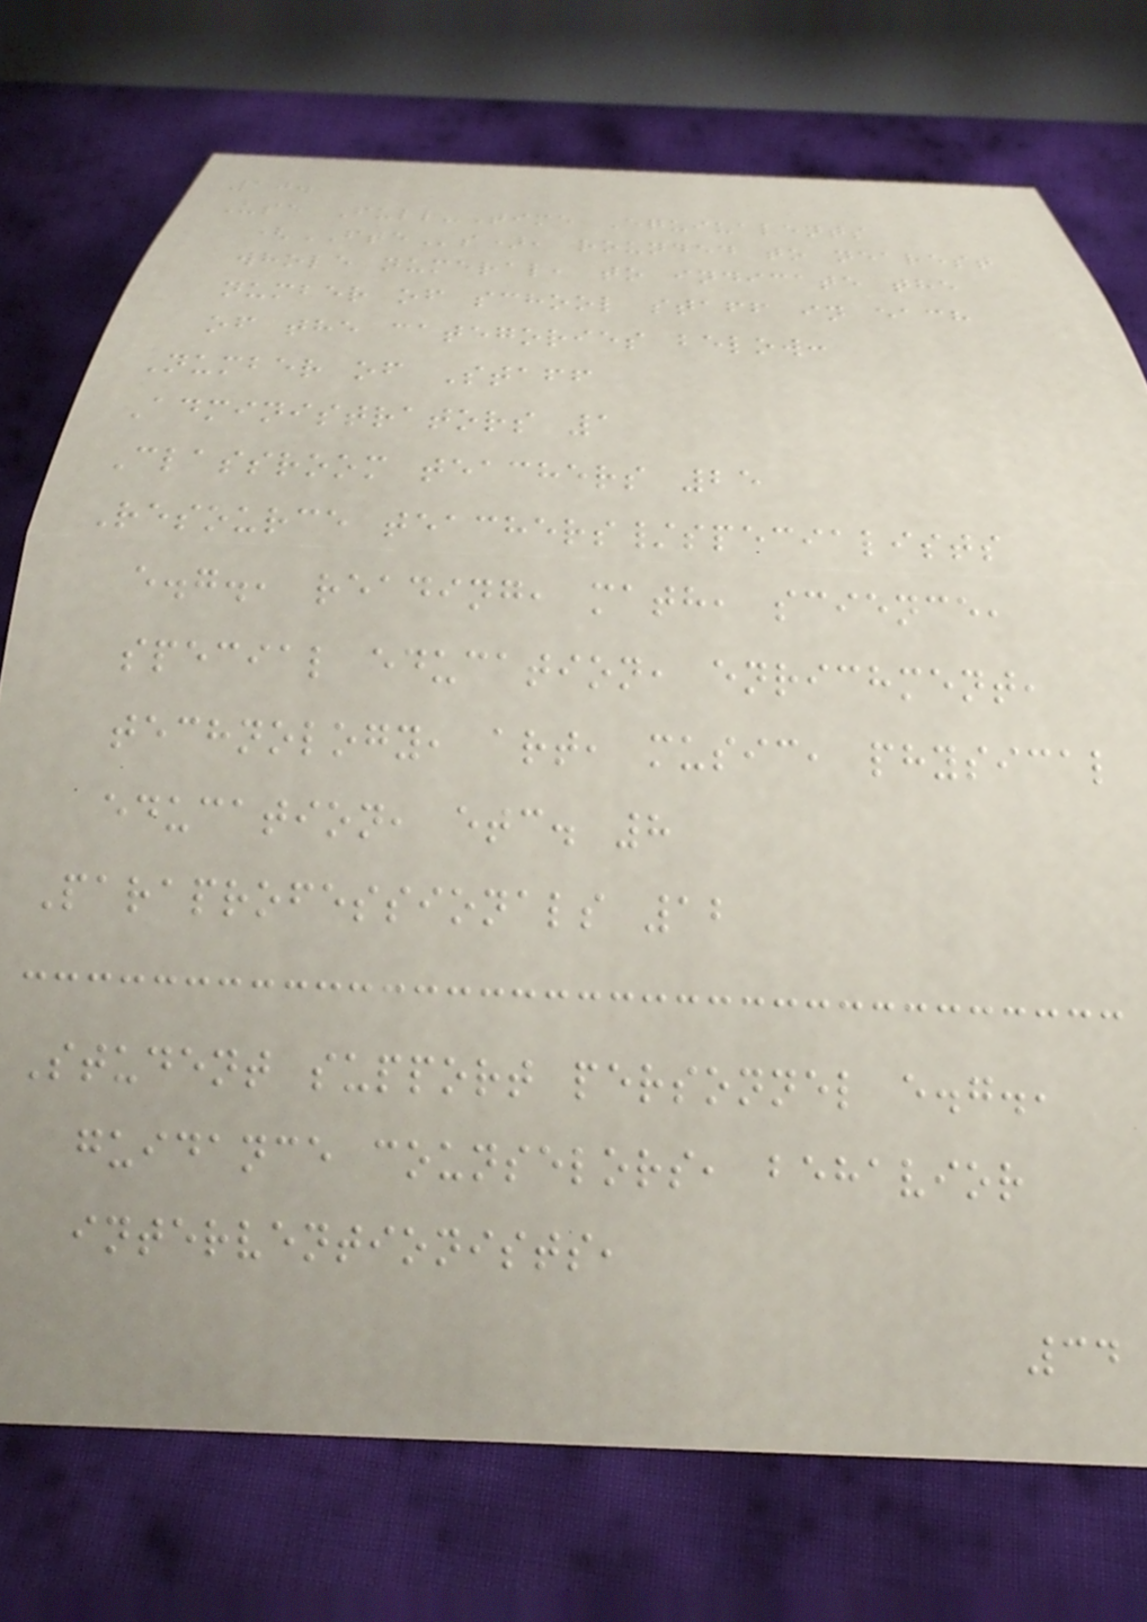10.
Use Full-Time Equivalents
(FTEs), rounded to nearest
whole numeral, to indicate the
number of school staff in each
of the categories below:
Number of Staff
Administrators 1
Classroom teachers 25
Resource teachers/specialists
e.g., reading, math, science,
special education, enrichment,
technology, art, music, physical
education, etc. 8
Paraprofessionals 12
Student support personnel e.g.,
guidance counselors, behavior
interventionists,
34
